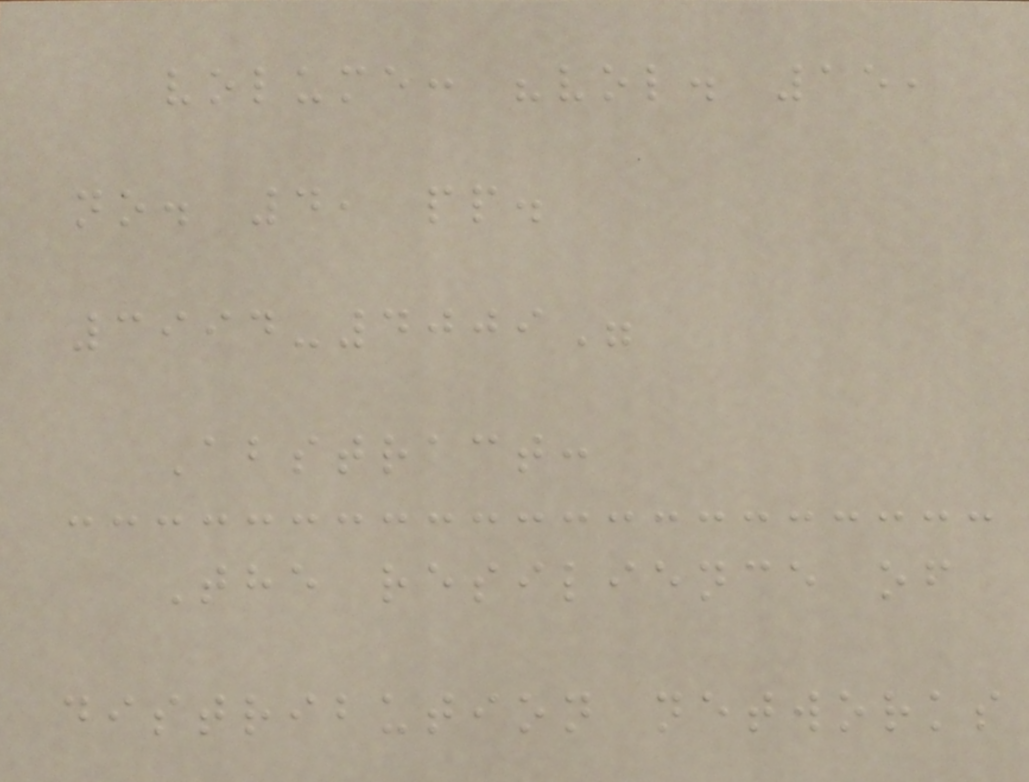volume: "vol. 15,
no. 4, pp.
3994-4009"
Abstract:
The resilience of
distribution networks
